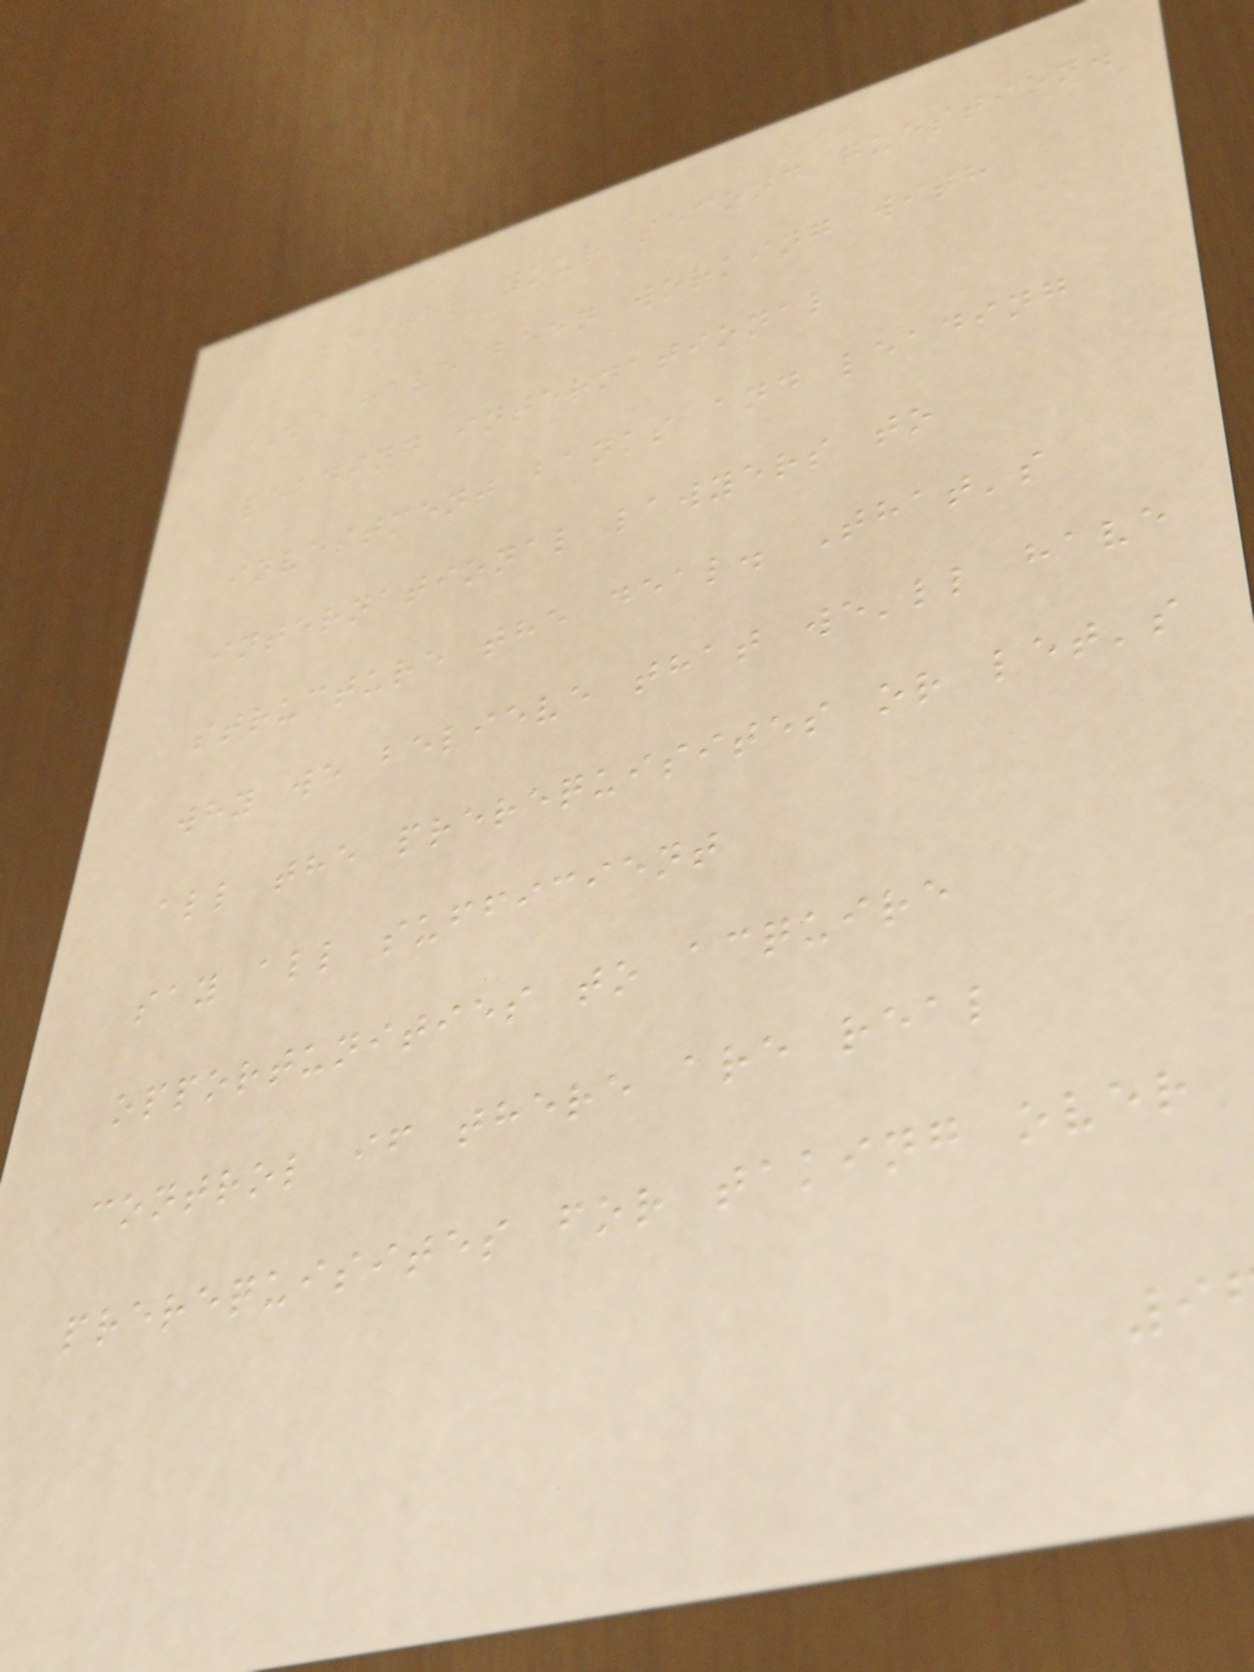answer your second question.
We have been working with
leading international
investment banks and leading
international lawyers to
structure the deal. That's
why we believe that we'll have
all the prerequisites or let's
say all sufficient
opportunities to acquire
control if there are real
prerequisites for taking over
